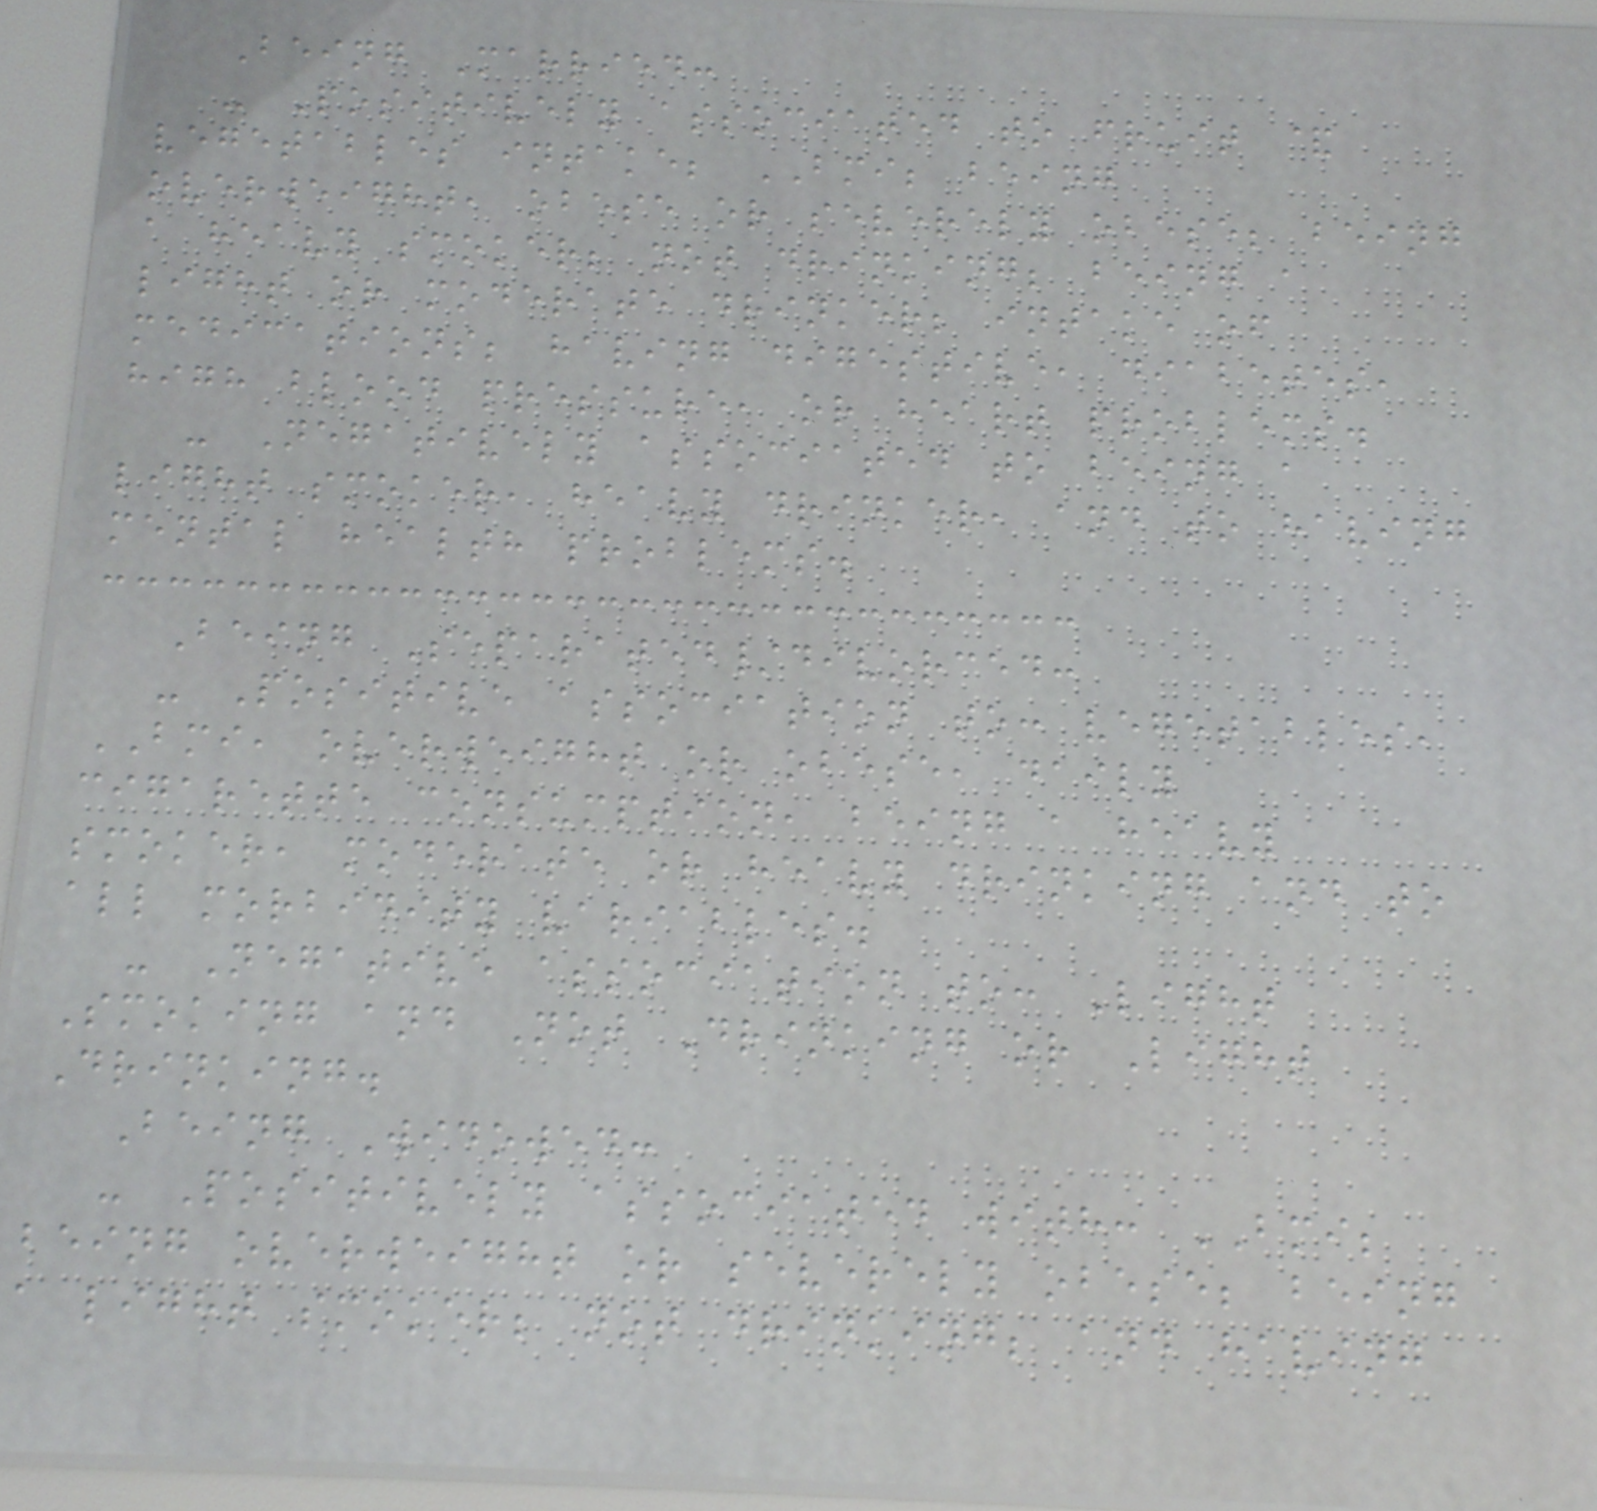Being Married:
- Positively associated to fruit &
vegetables intake; BMI; being
overweight, obese or severely obese; being
a heavy smoker; not drinking; being a
light or moderate drinker; intake of
medications; having digestive, diabetes,
high blood pressure, or heart problems.
- Negatively associated to being a
light smoker, heavy drinker, and to having
mental health problems.
Being Separated/divorced:
- Positive association to: vegetables,
BMI, overweight or obese, daily
cigarette consumption, being a heavy
smoker, moderate or heavy drinking and to
all morbidity variables.
- Negative association to: Light
Smoking and Not Drinking or Light
Drinking.
Being Widowed:
- Positively associated with: BMI;
being overweight or severely obese; being
a light smoker; not drinking; and having
